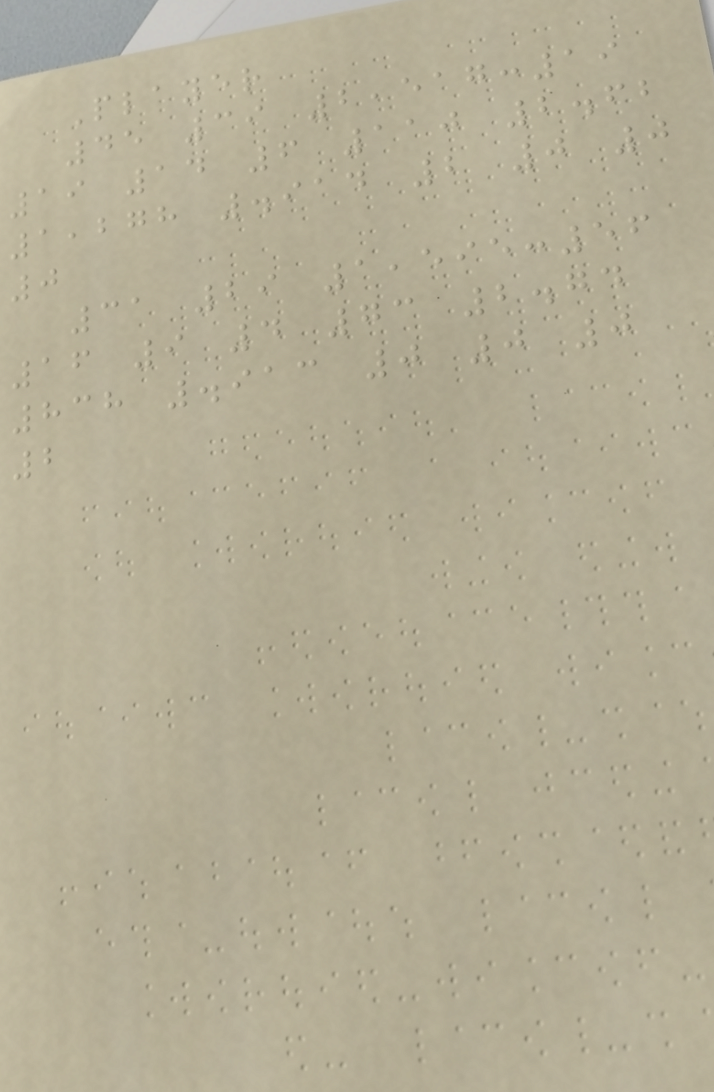Player
45 39 2,517:19
19 14 6 110 2.62
1,278 .914 2 0 0
0
31 29 1,595:56
16 9 4 73 2.74
838 .913 0 0 0
2
